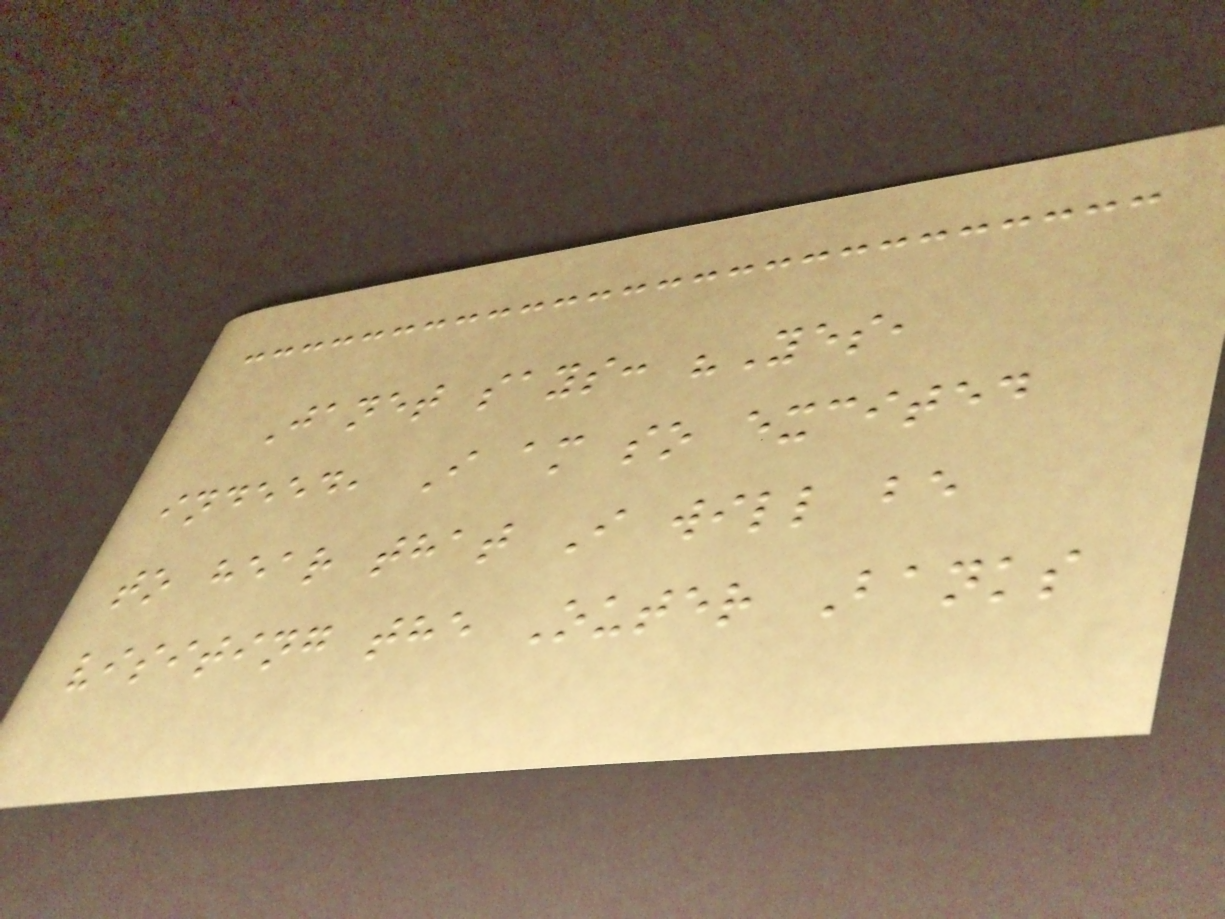Janet says: "Yes,
indeed, I am so excited
to hear that I will be
visiting the Outer Banks
